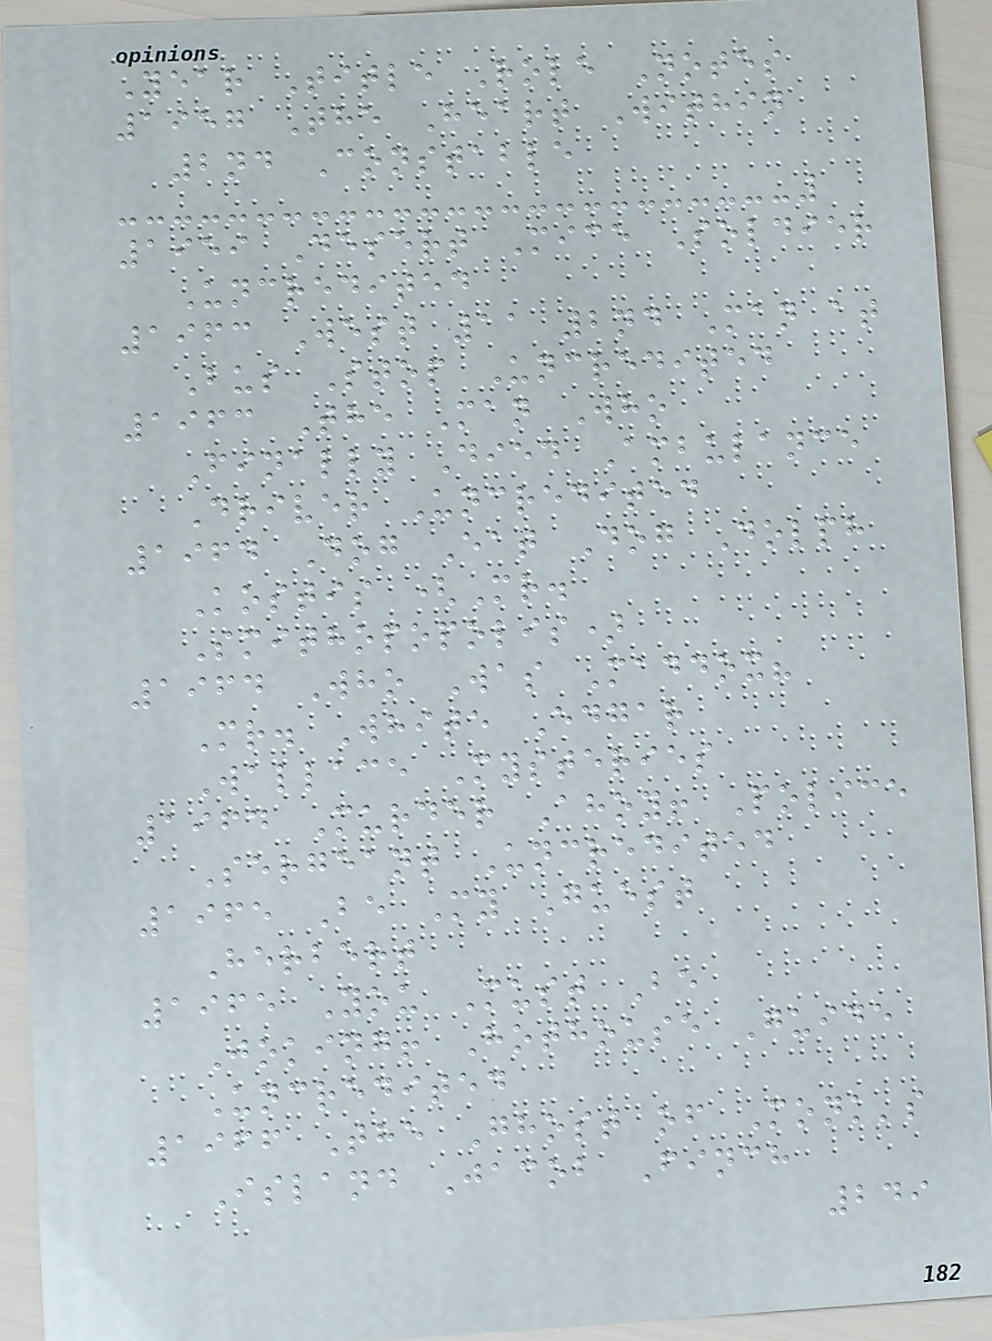Year Title Role Notes
1957 The Heart Within
2nd Constable
1959 Desert Mice Soldier
Uncredited
1963 West 11 2nd Man at
Bus Stop Uncredited
1963 The Man Who
Finally Died Ambulance
Driver Uncredited
1964 Dog Eat Dog Dolph
Kostis (Mr.
Smithopopolis)
1964 Who Was Maddox?
Mr. White Edgar
Wallace Mysteries
1964 Murder Ahoy! Police
Sergeant Uncredited
1965 Be My Guest
Herbert
1965 You Must Be
Joking! Hothouse Guide
Uncredited
1966 The Ghost of Monk's
Island Jacob Finch
249
